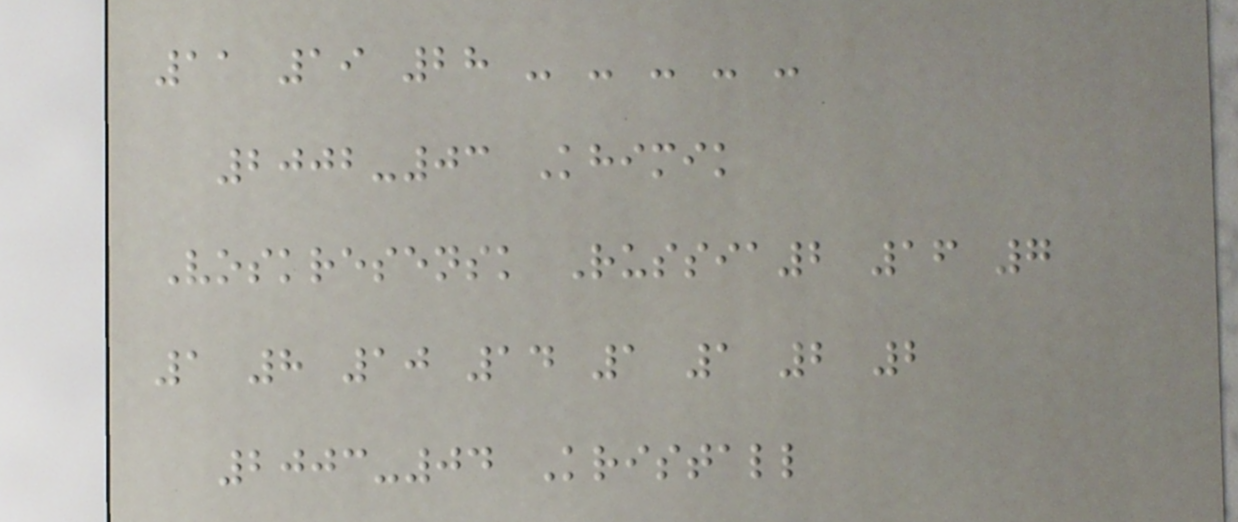11 19 28 - - - - -
2002-03 Khimik
Voskresensk Russia2 16 7
1 8 10 14 1 1 2 2
2003-04 Kristall
